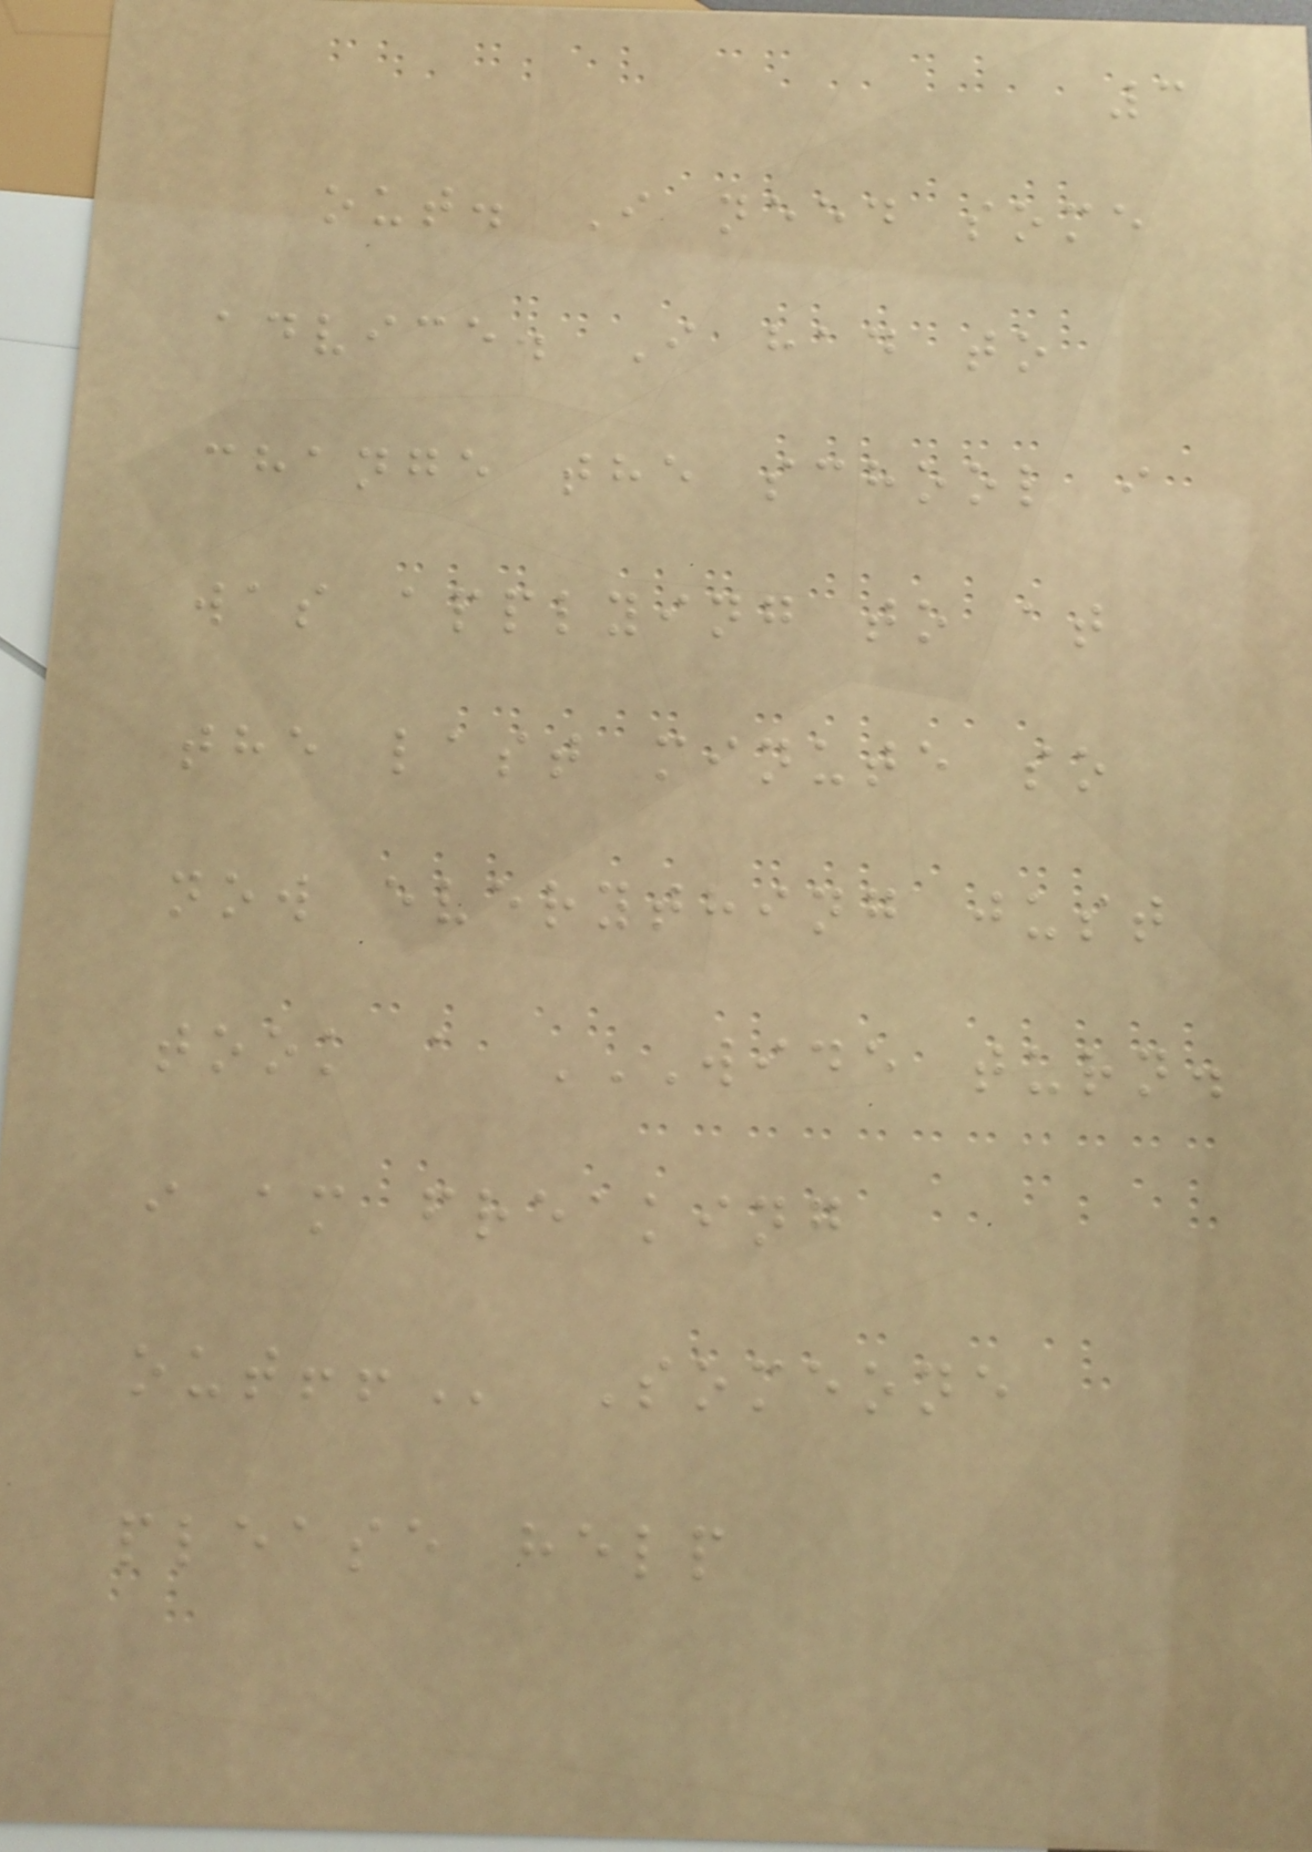3
out. I need some
advice. I had to
change the school i
was applying to at
the last minute so
now everything just
took a WIDE TURN.
I AM FREAKING
OUT!! Someone
please help
